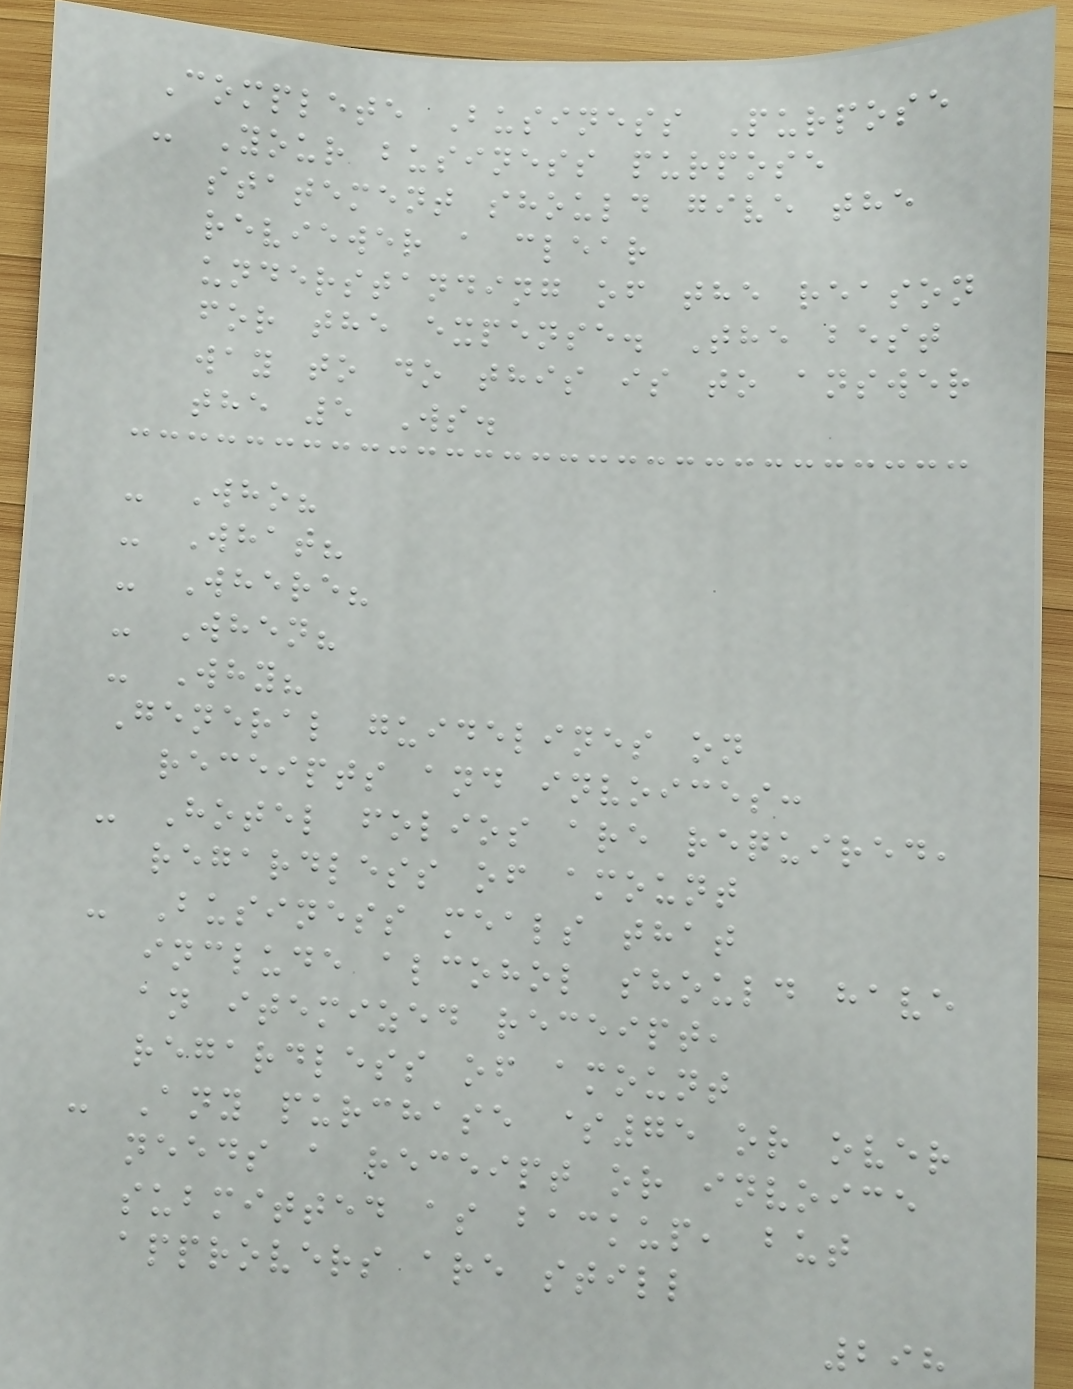Complete Business Purpose
- Your business purpose
statement should give the
reviewer a clear
understanding of the reason
for the expense. The best
way to do this is to answer
the 5 Ws.
- Who?
- What?
- Where?
- When?
- Why?
General guidelines on
receipts and invoices:
- Hotel folios are required,
regardless of amount
- Business meals that
include alcohol should have
an itemized receipt,
regardless of amount
- Any purchase $75 or over
needs a receipt or invoice
submitted as backup, but
approvers are still
298
